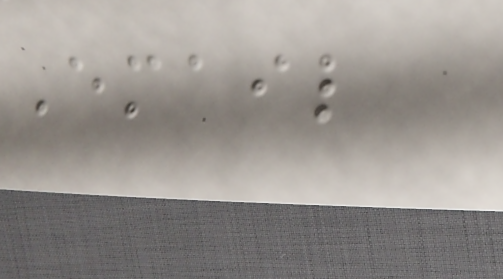Email
